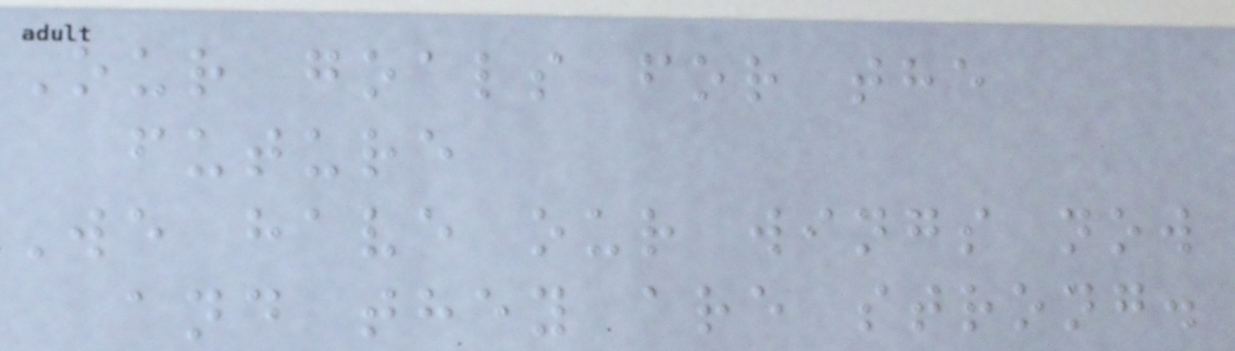Our goals for the
future
We have our wings now
and they are strong.
